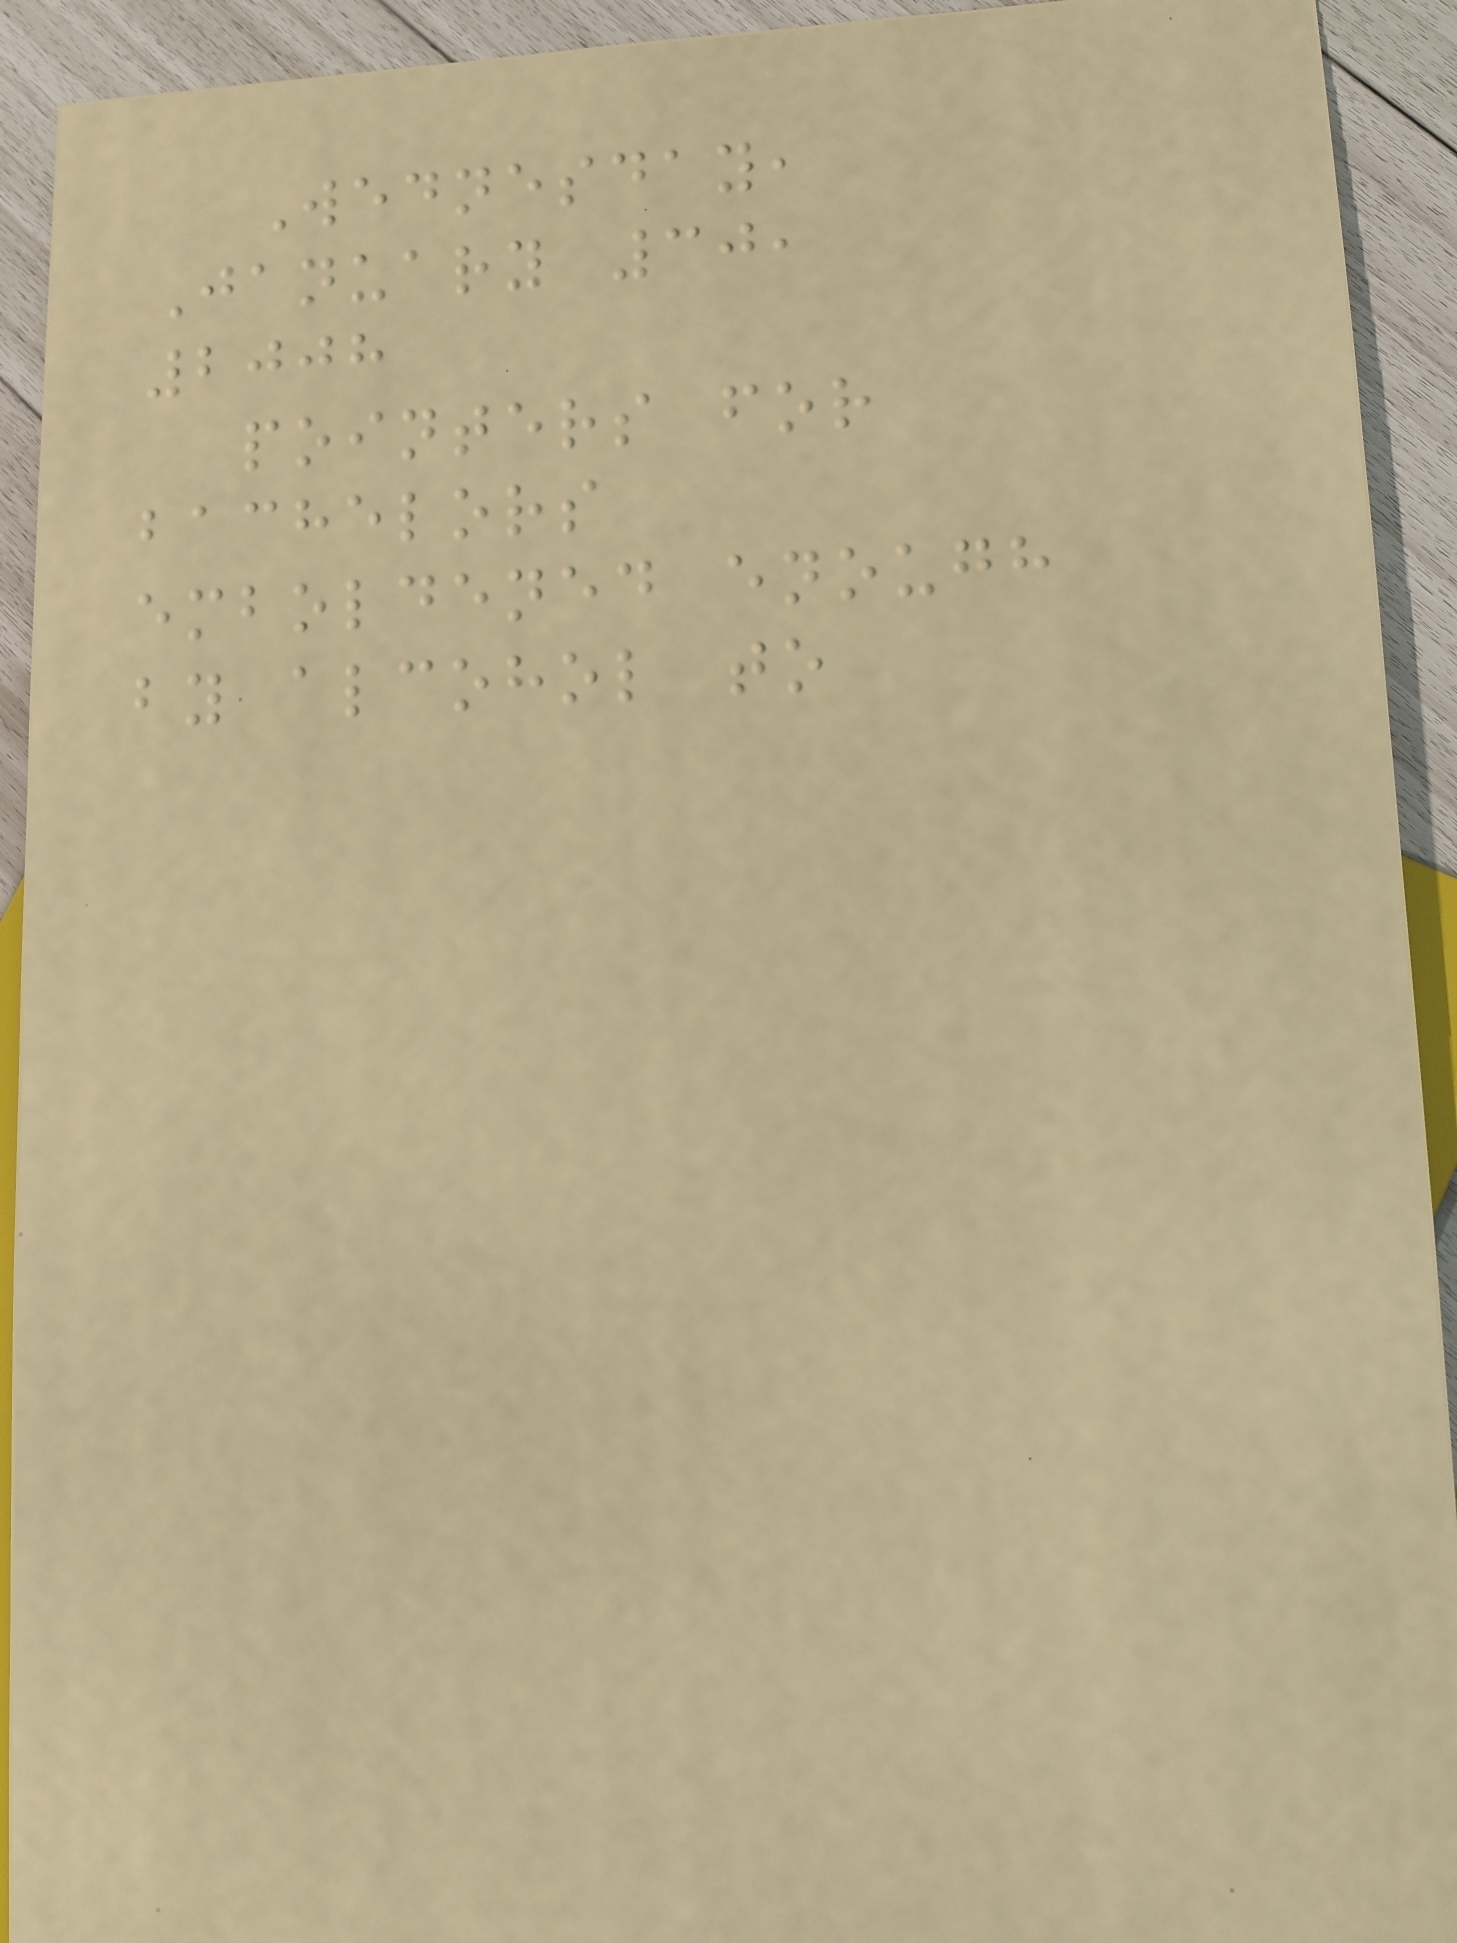Wednesday,
January 30,
2008
pointers for
bachelors
emboldened enough
by alcohol to
